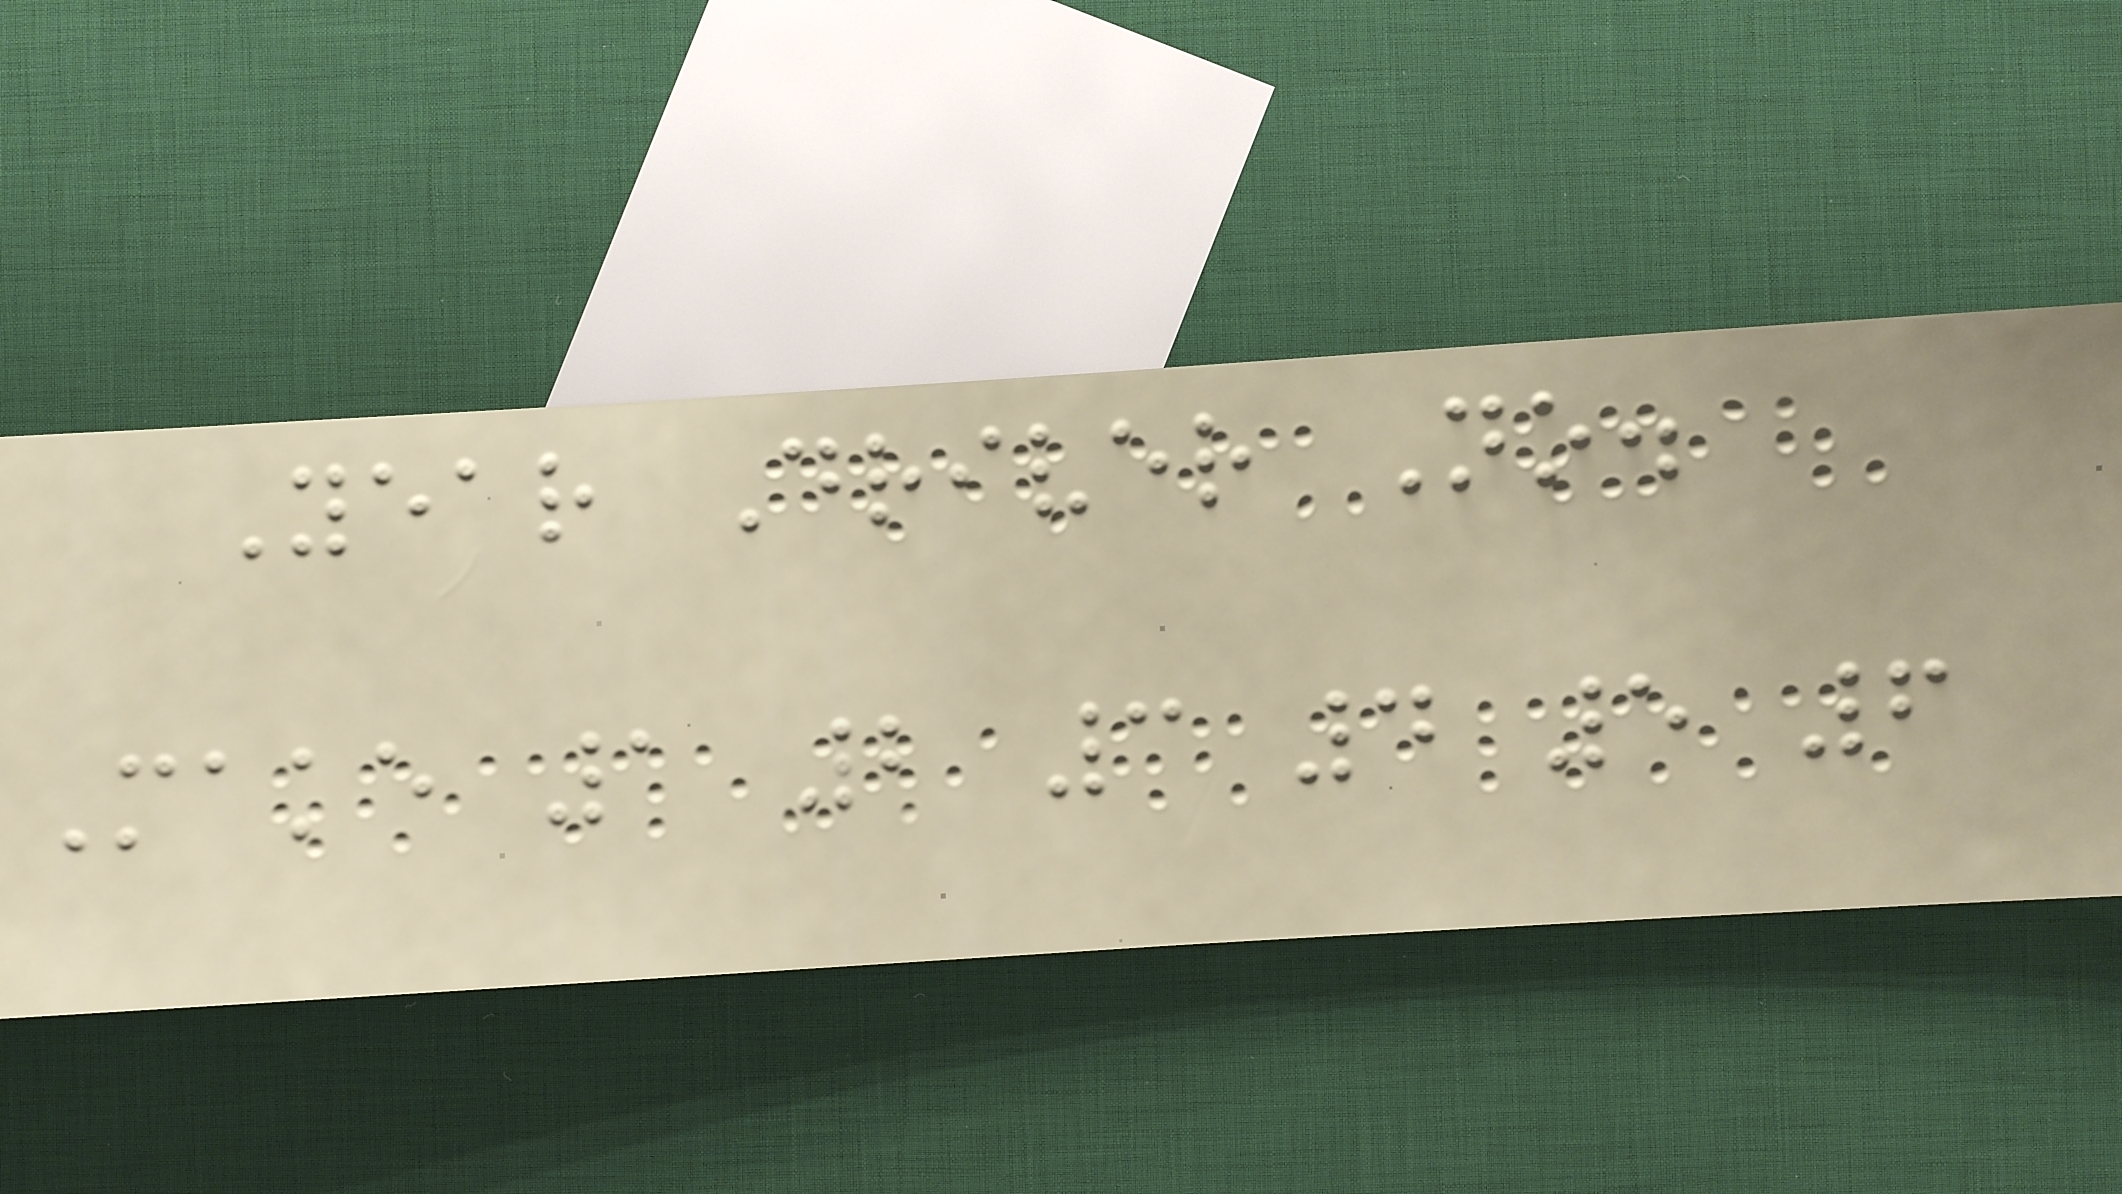Year Driver No.
Make 1 2 3 4 5 6
